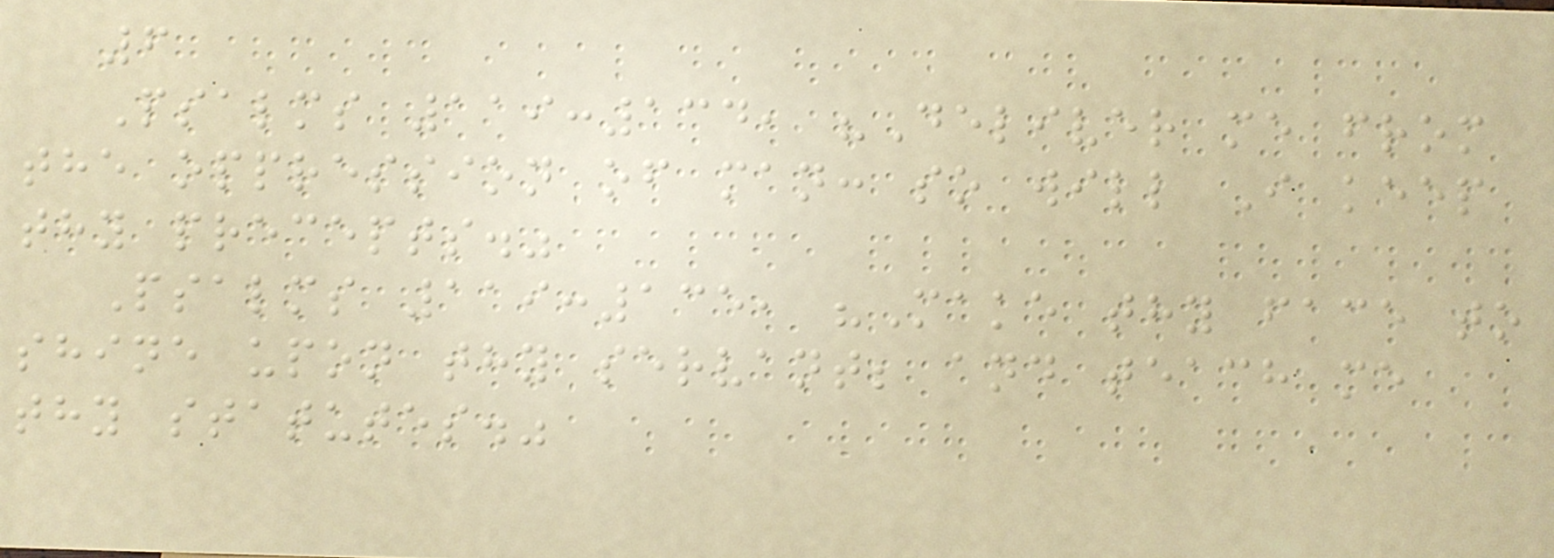6
Psalms 119:134, "Deliver me from
the oppression of man: so will I keep
thy precepts."
Psalms 119:135, "Make thy face to
shine upon thy servant; and teach me
thy statutes."
